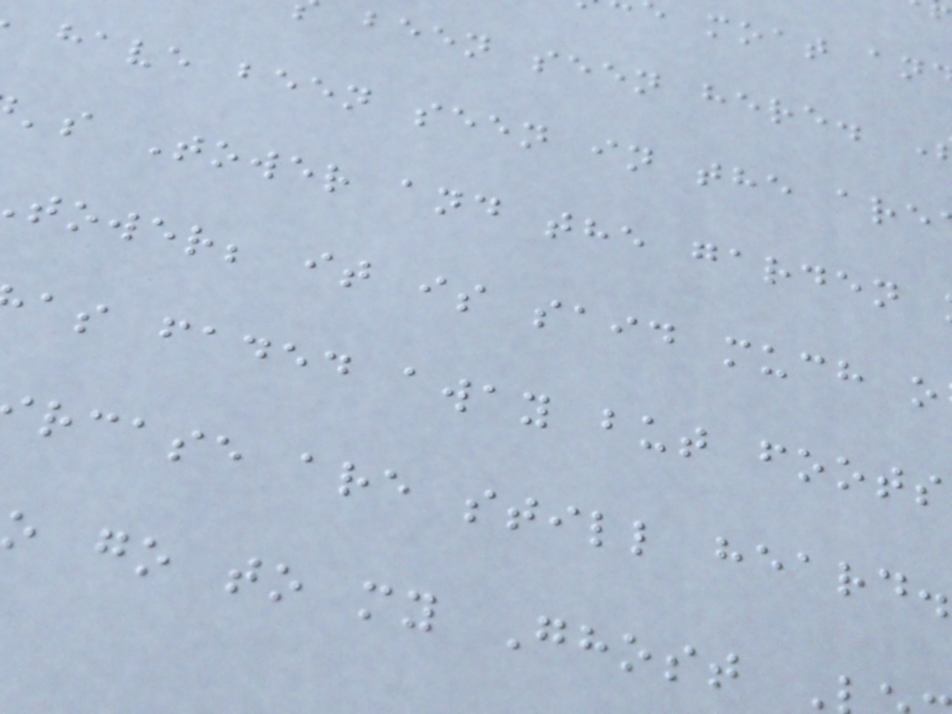been seen here.
have been seen in the are
's Tower and the garden
tower; it is said much o
as faded away but foots
rcase are still heard.
go to my Ghost
